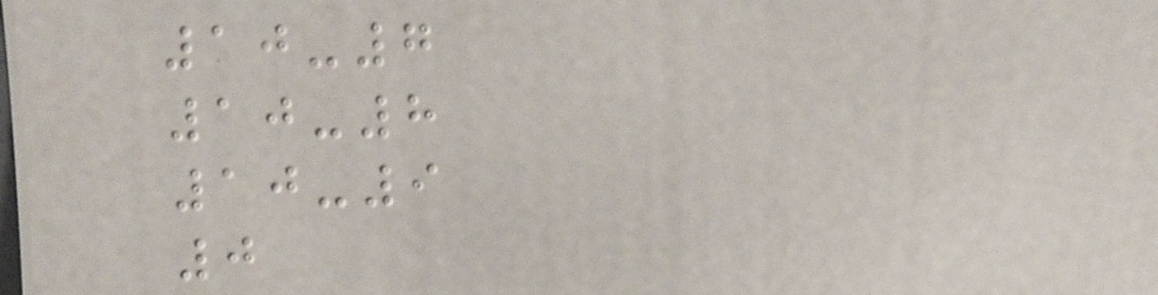10-7
10-8
10-9
0
